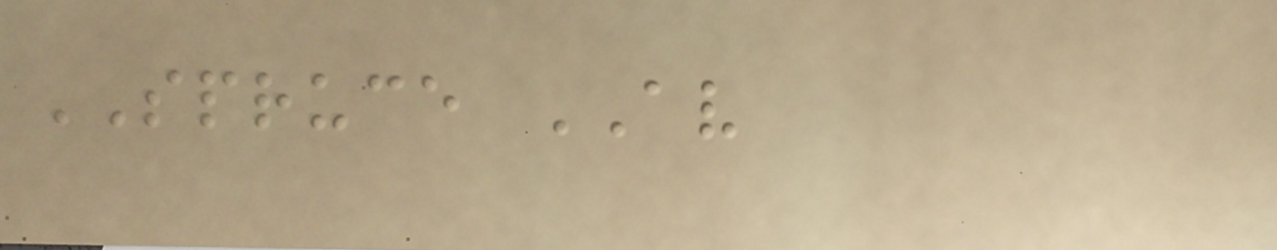SPRUCE AV
